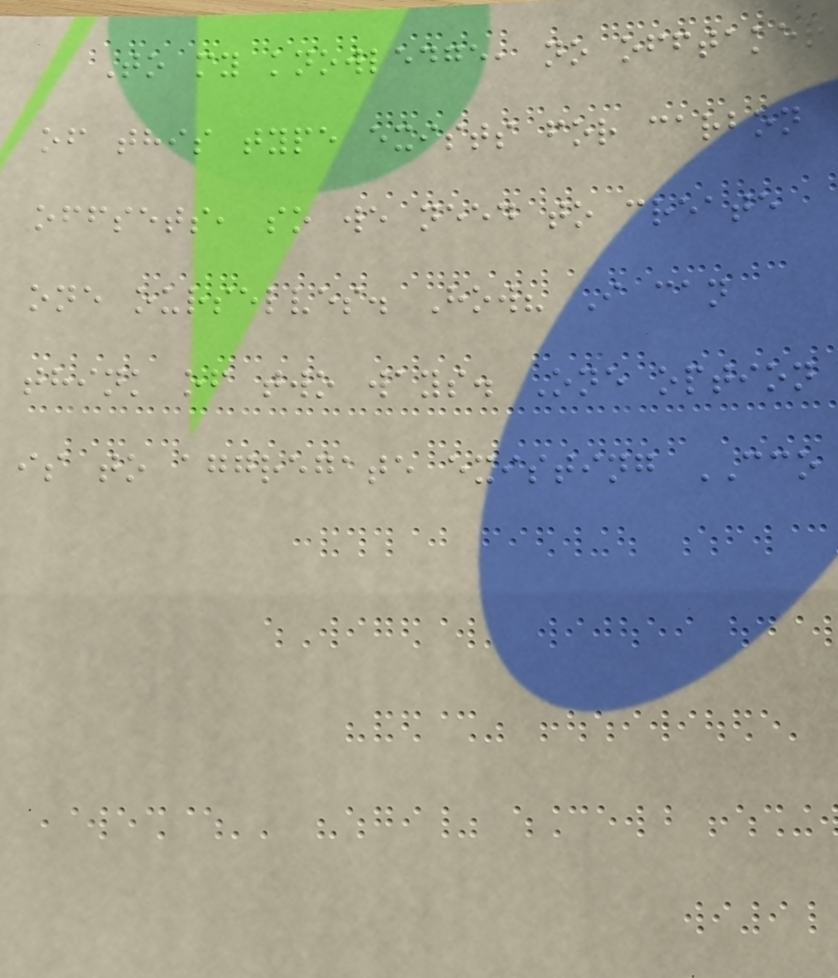To my knowledge, no offtaker
of this type exists for carbon
offsets, so we need to create
one ourselves. How? I can
think of two ways. One option
is to aggregate existing CCO
